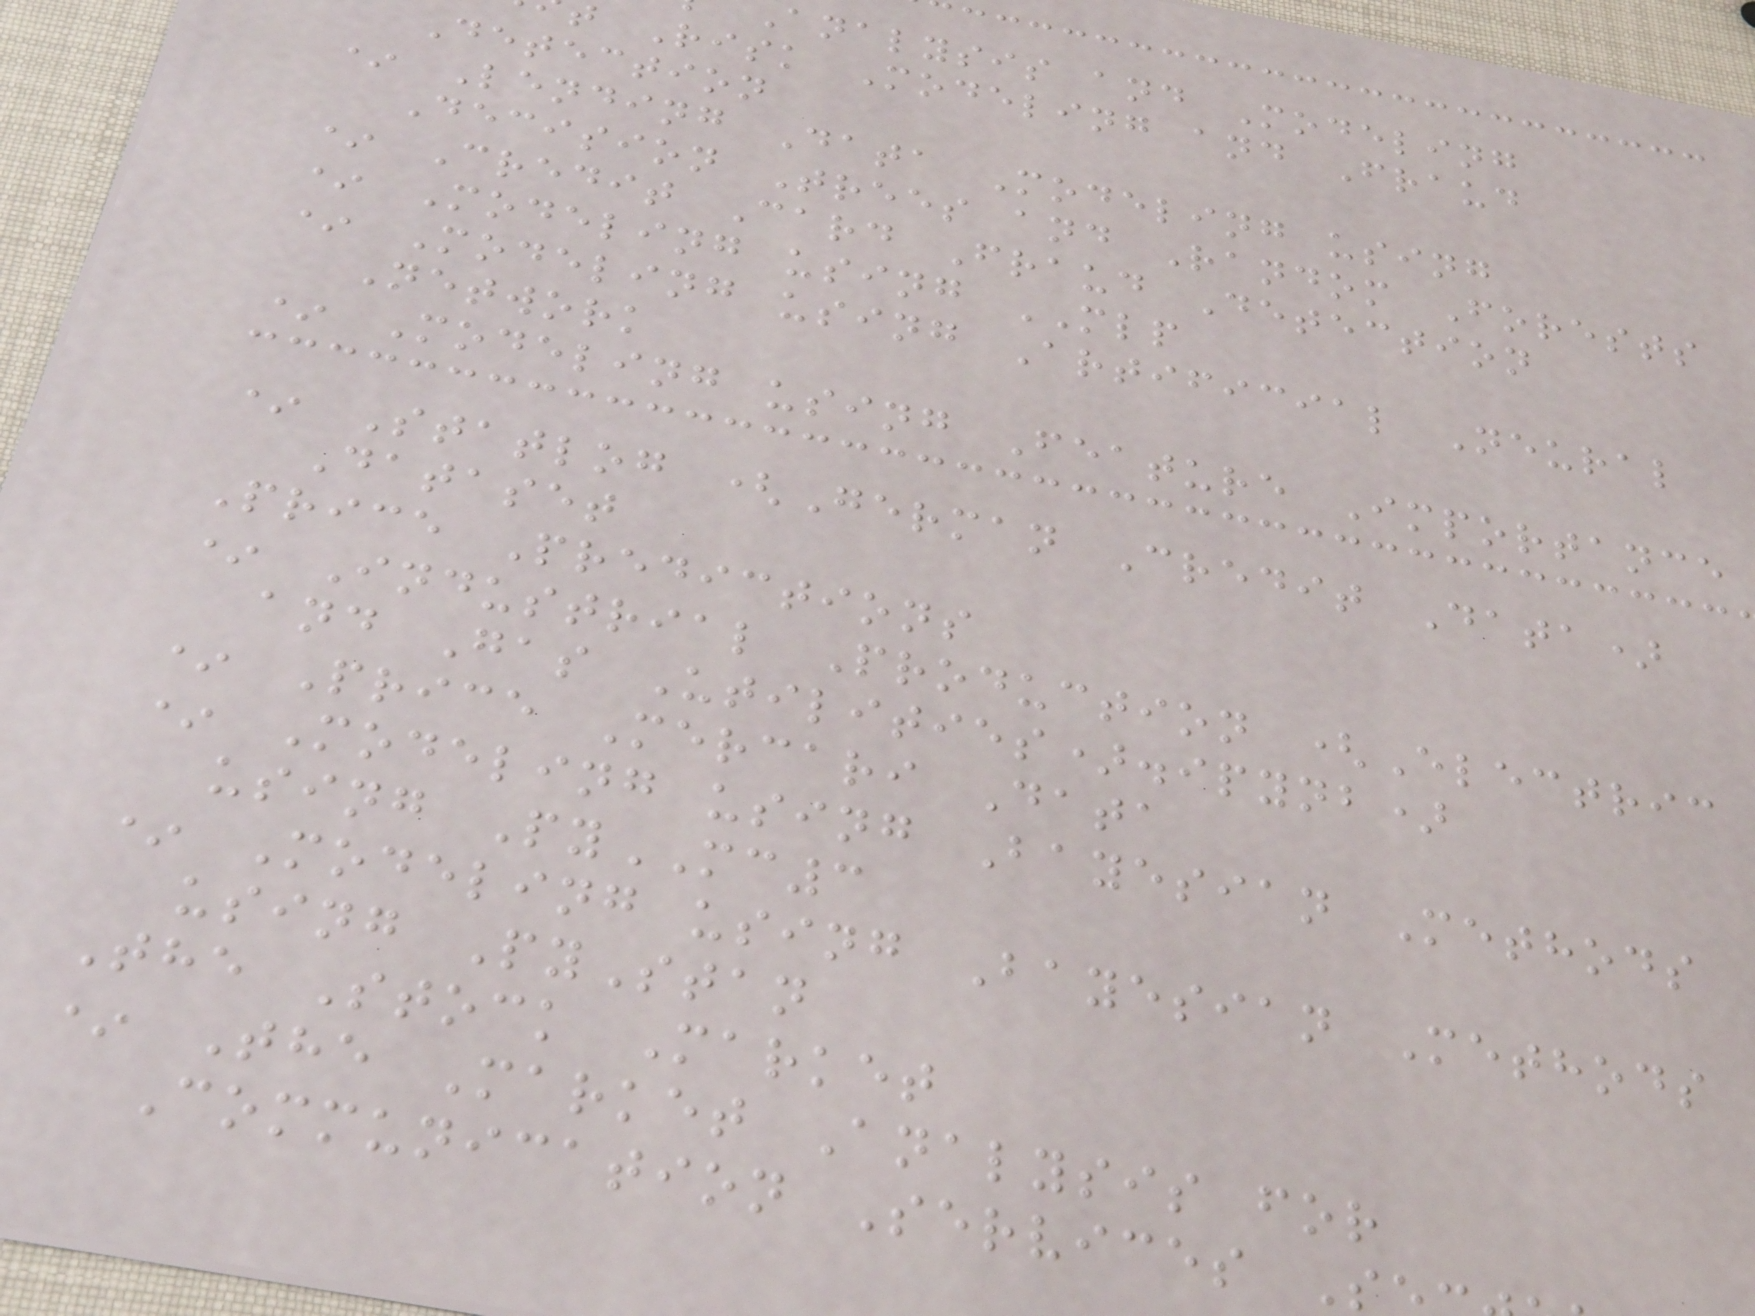analysis and Modeling
Risk Modeling and Fraud
Detection
* Lending Data Modeling using
Decision Trees and Random Forests
* Credit Card Fraud Detection
* Modeling using MLP
* Modeling using Artificial Neural
Network
* Modeling using Feature Importance
* Statlog (German Credit Data)
Dataset
Price Predictions
* Industrial Production (Electric
and Gas Utilities).ipynb)
* Price Mercari Data
* Modeling using Bayesian Methods
using PyMC3
* Modeling using Bayesian Methods
using PyStan
The Stock Market
* The Market Analysis for
Communication Services S
